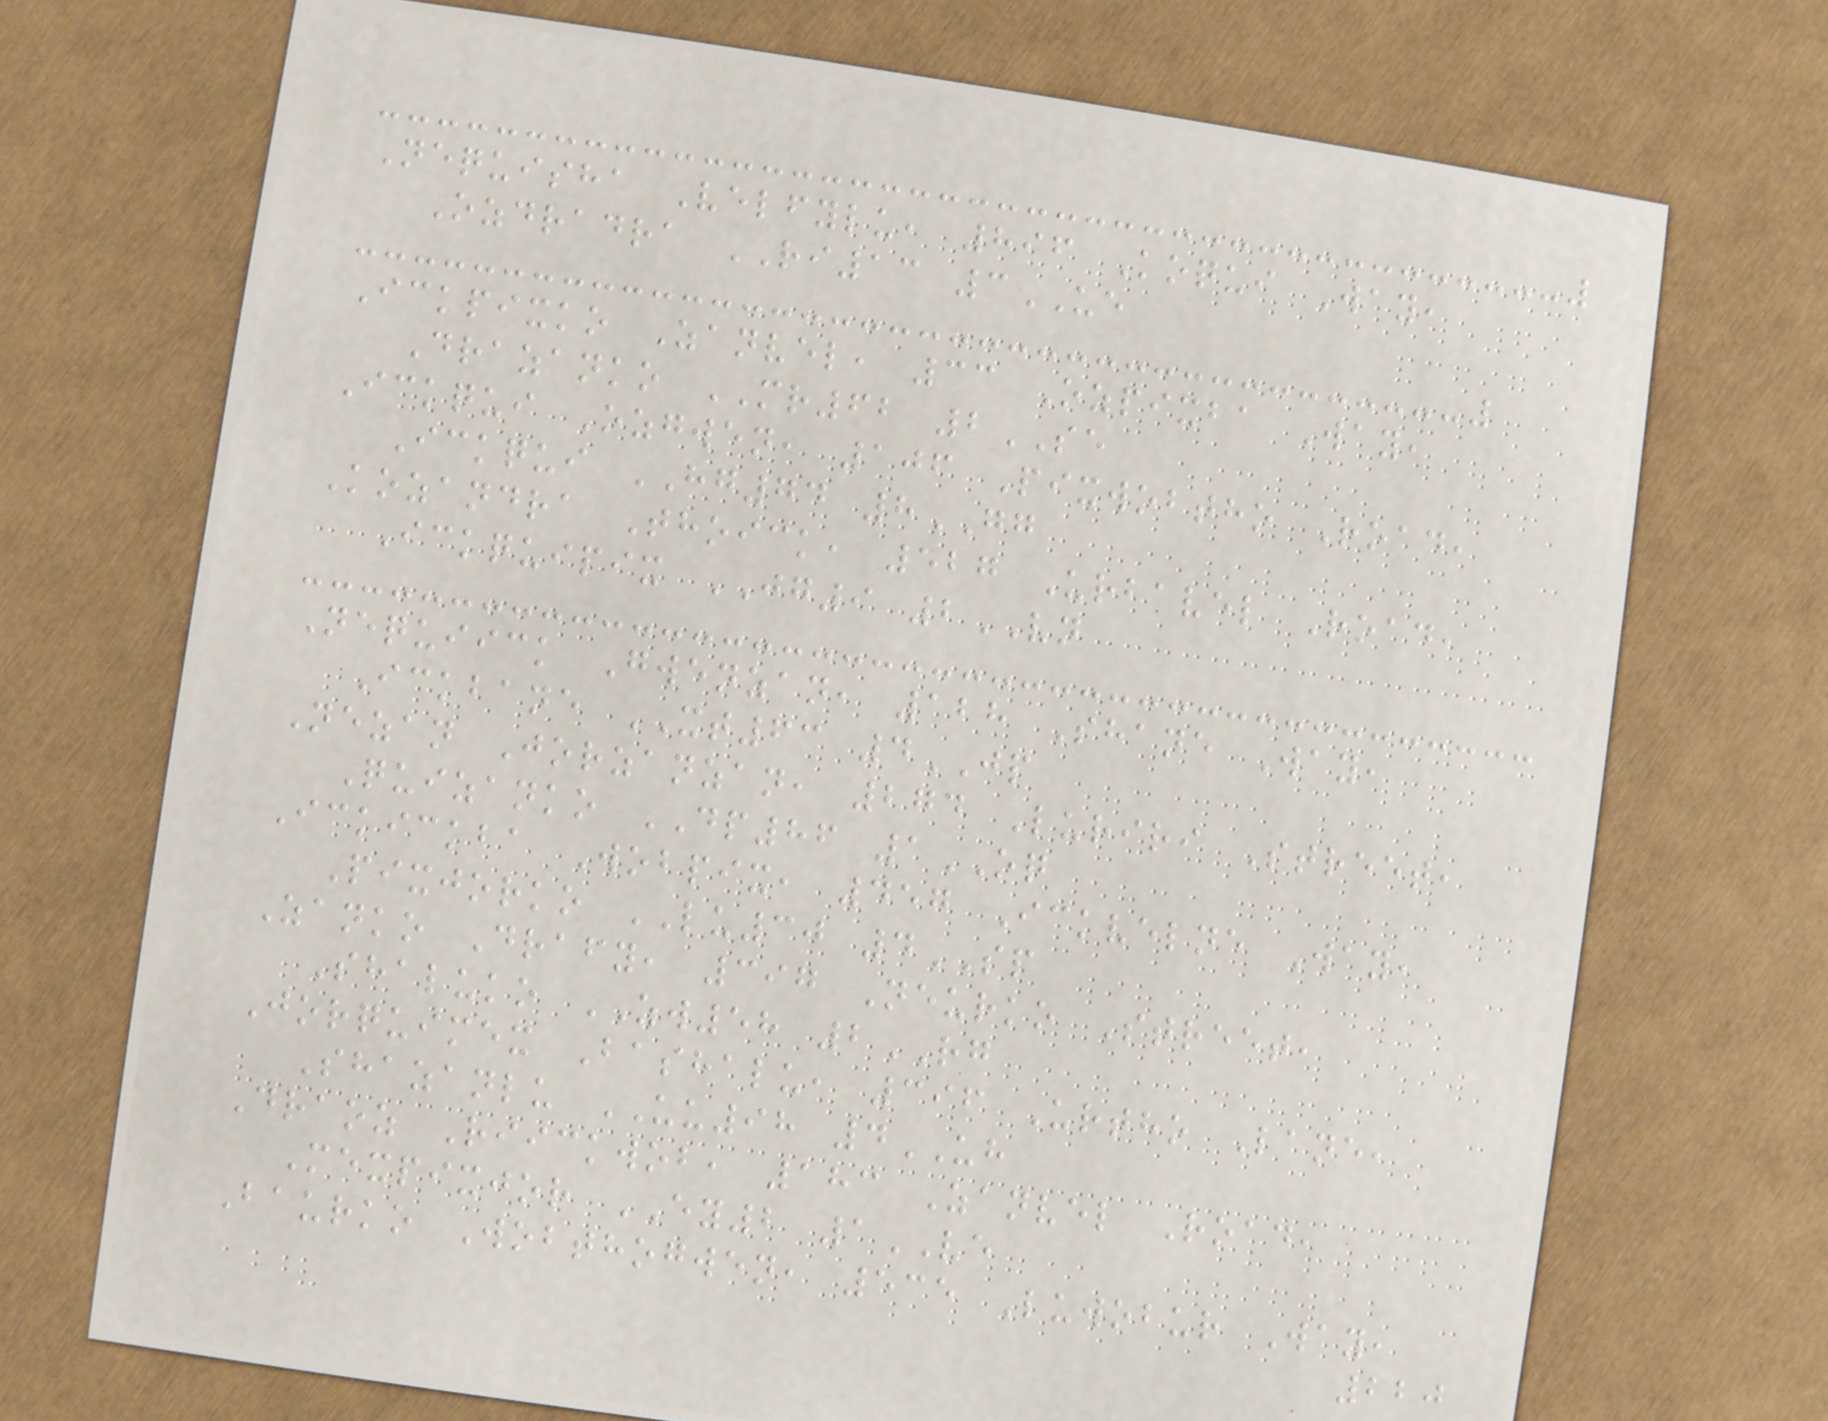Nequisha Velfylu, 896 Koqui Way,
Ozdradra RI13 3UE
Ickpixko Zanvel, 33 Ozpixba Way,
Drazanko MR62 2SE
Ickqui Ozgwen, 106 Pixwobtho Road,
Ickqui HG74 8GG
Kozandra Thoick, 527 Urbavel Road,
Ickquipix JG9 2VN
Nequiick Gwenzan, 128 Shane Way,
Ickbane XT63 4JP
Nezan Jorzanzan, 274 Luriri Street,
Quizanko DP86 1OQ
Ickickba Wobpix, 457 Ickvelne Way,
Pixjorko LU30 4SP
Zanko Drafy, 397 Neurko Street,
Shaluko ZW58 2RG
Jorquimex Bashalu, 396 Urtho Lane,
Shazanlu UU98 4UH
Draoz Riickwob, 183 Zanvel Road,
Mexpixjor EY2 1VE
Baurko Wobthogwen, 535 Luwobur Way,
220
